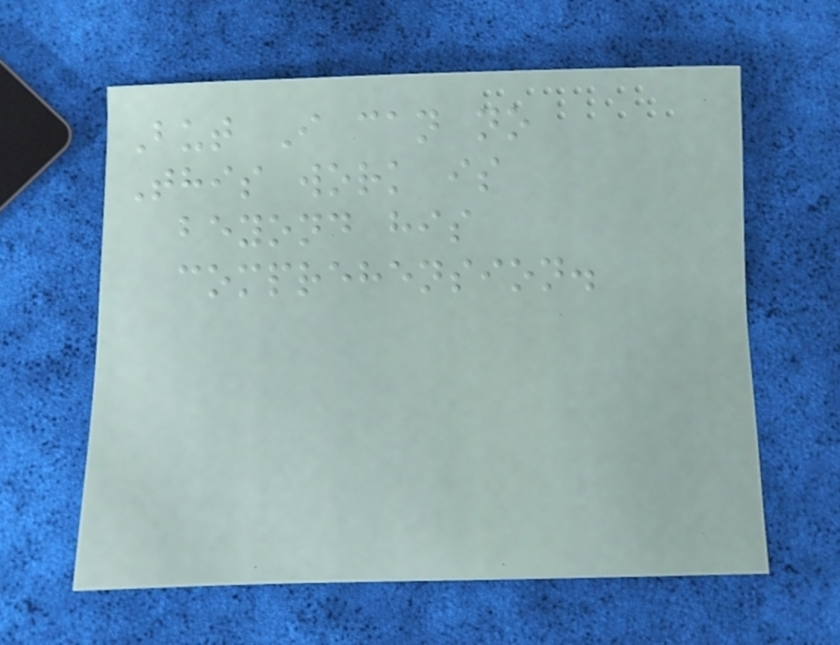But I can no
This work is
beyond his
comprehension.
